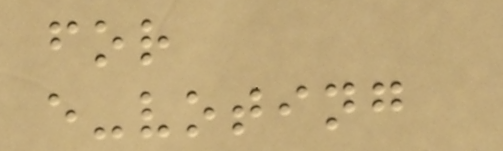for
e-voting
